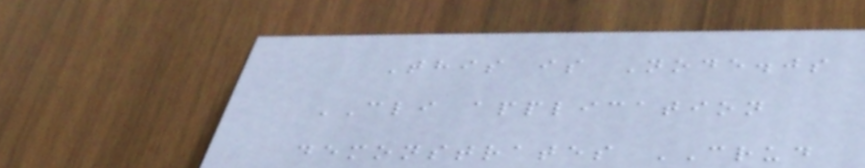This is Node.js
CLI application
demonstrates CRUD
